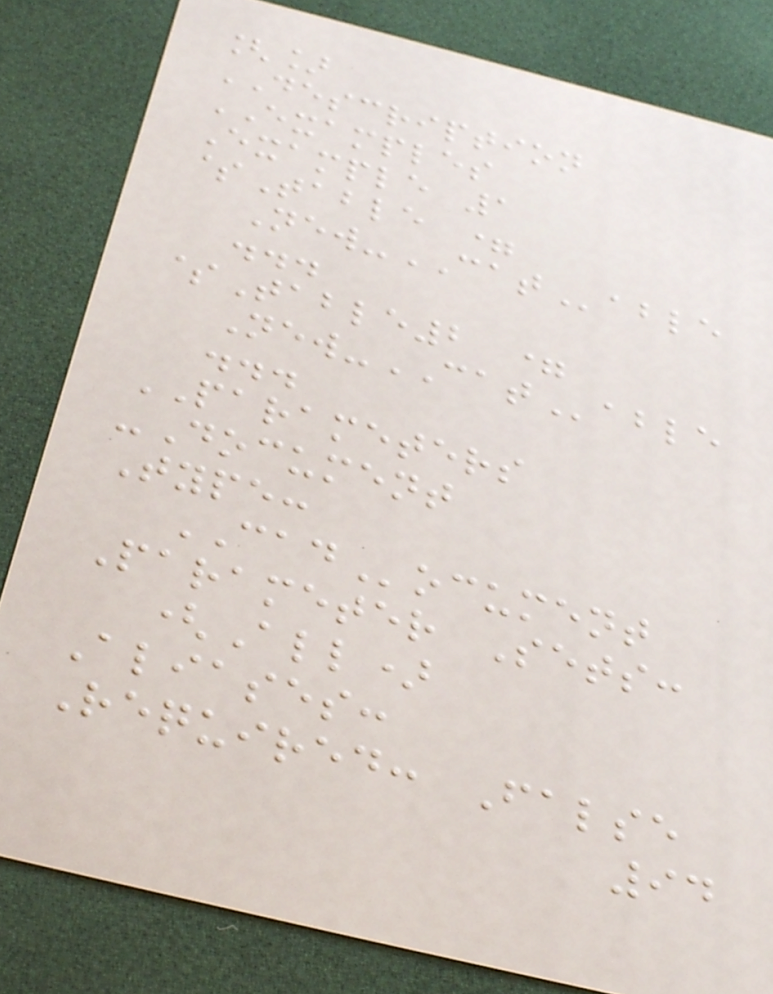[]
DESCRIPTION
EXAMPLES
Example 1
$Table =
New-CATable
...
$Table2 =
New-CATable
...
PARAMETERS
-Document
Type:
CADocument
Parameter Sets:
(All)
Aliases:
Required: False
94
